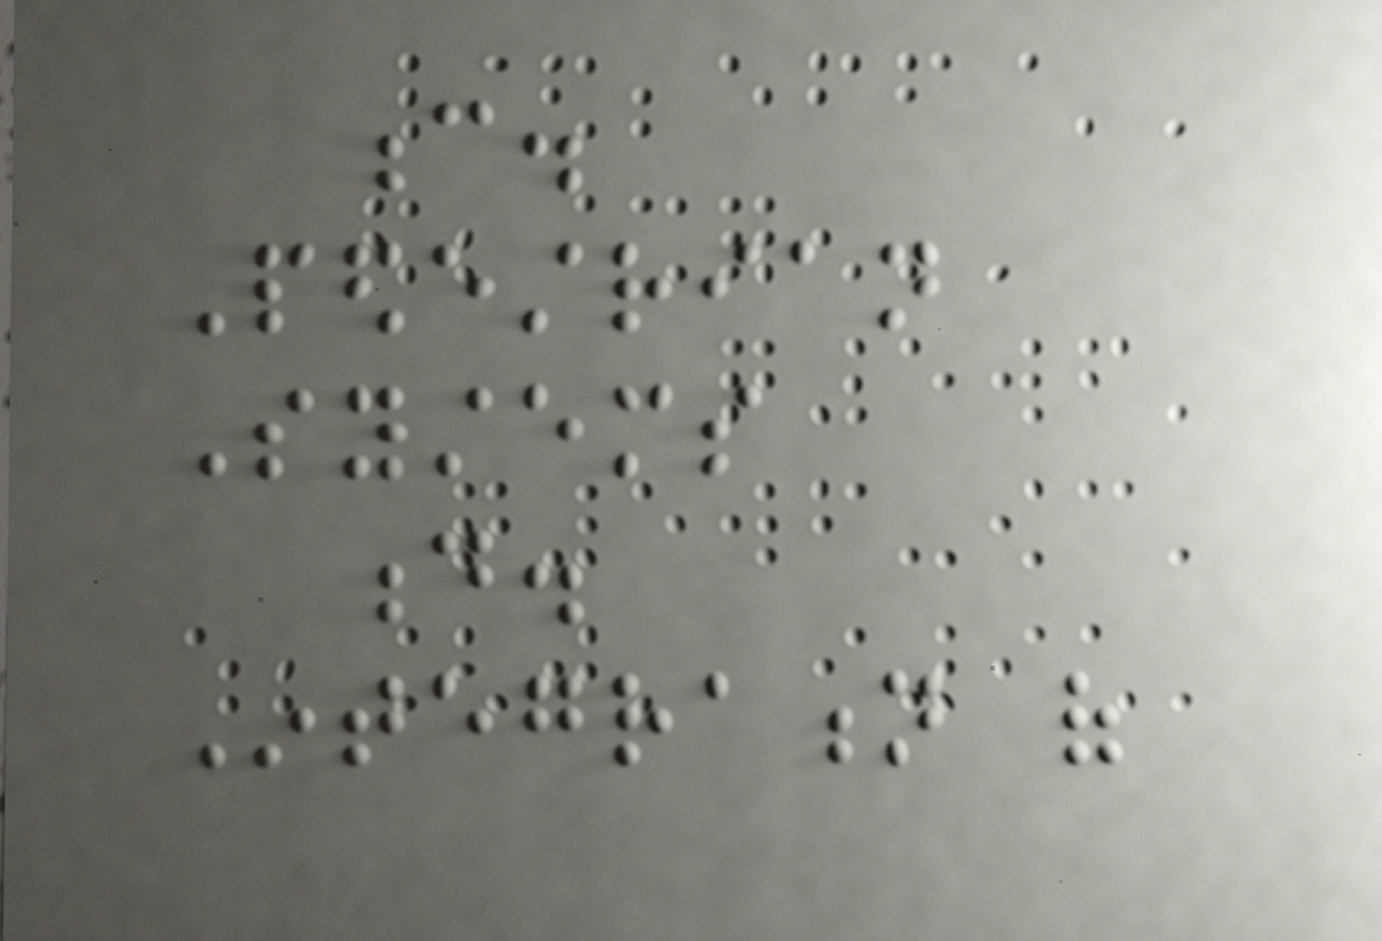c.
Pedestrian
Systems
d.
Integration of
